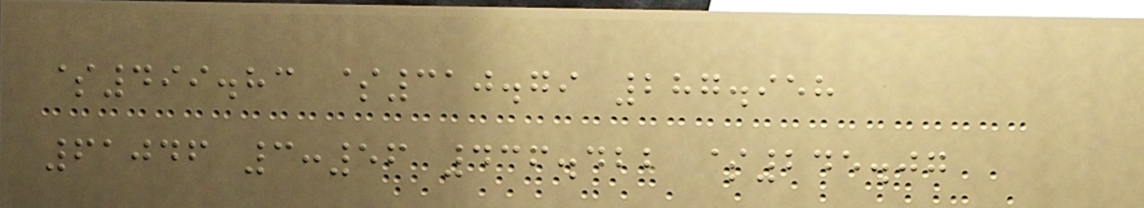$499.83 $310.79 287.958
61046 3:56 436.422 $245.07
